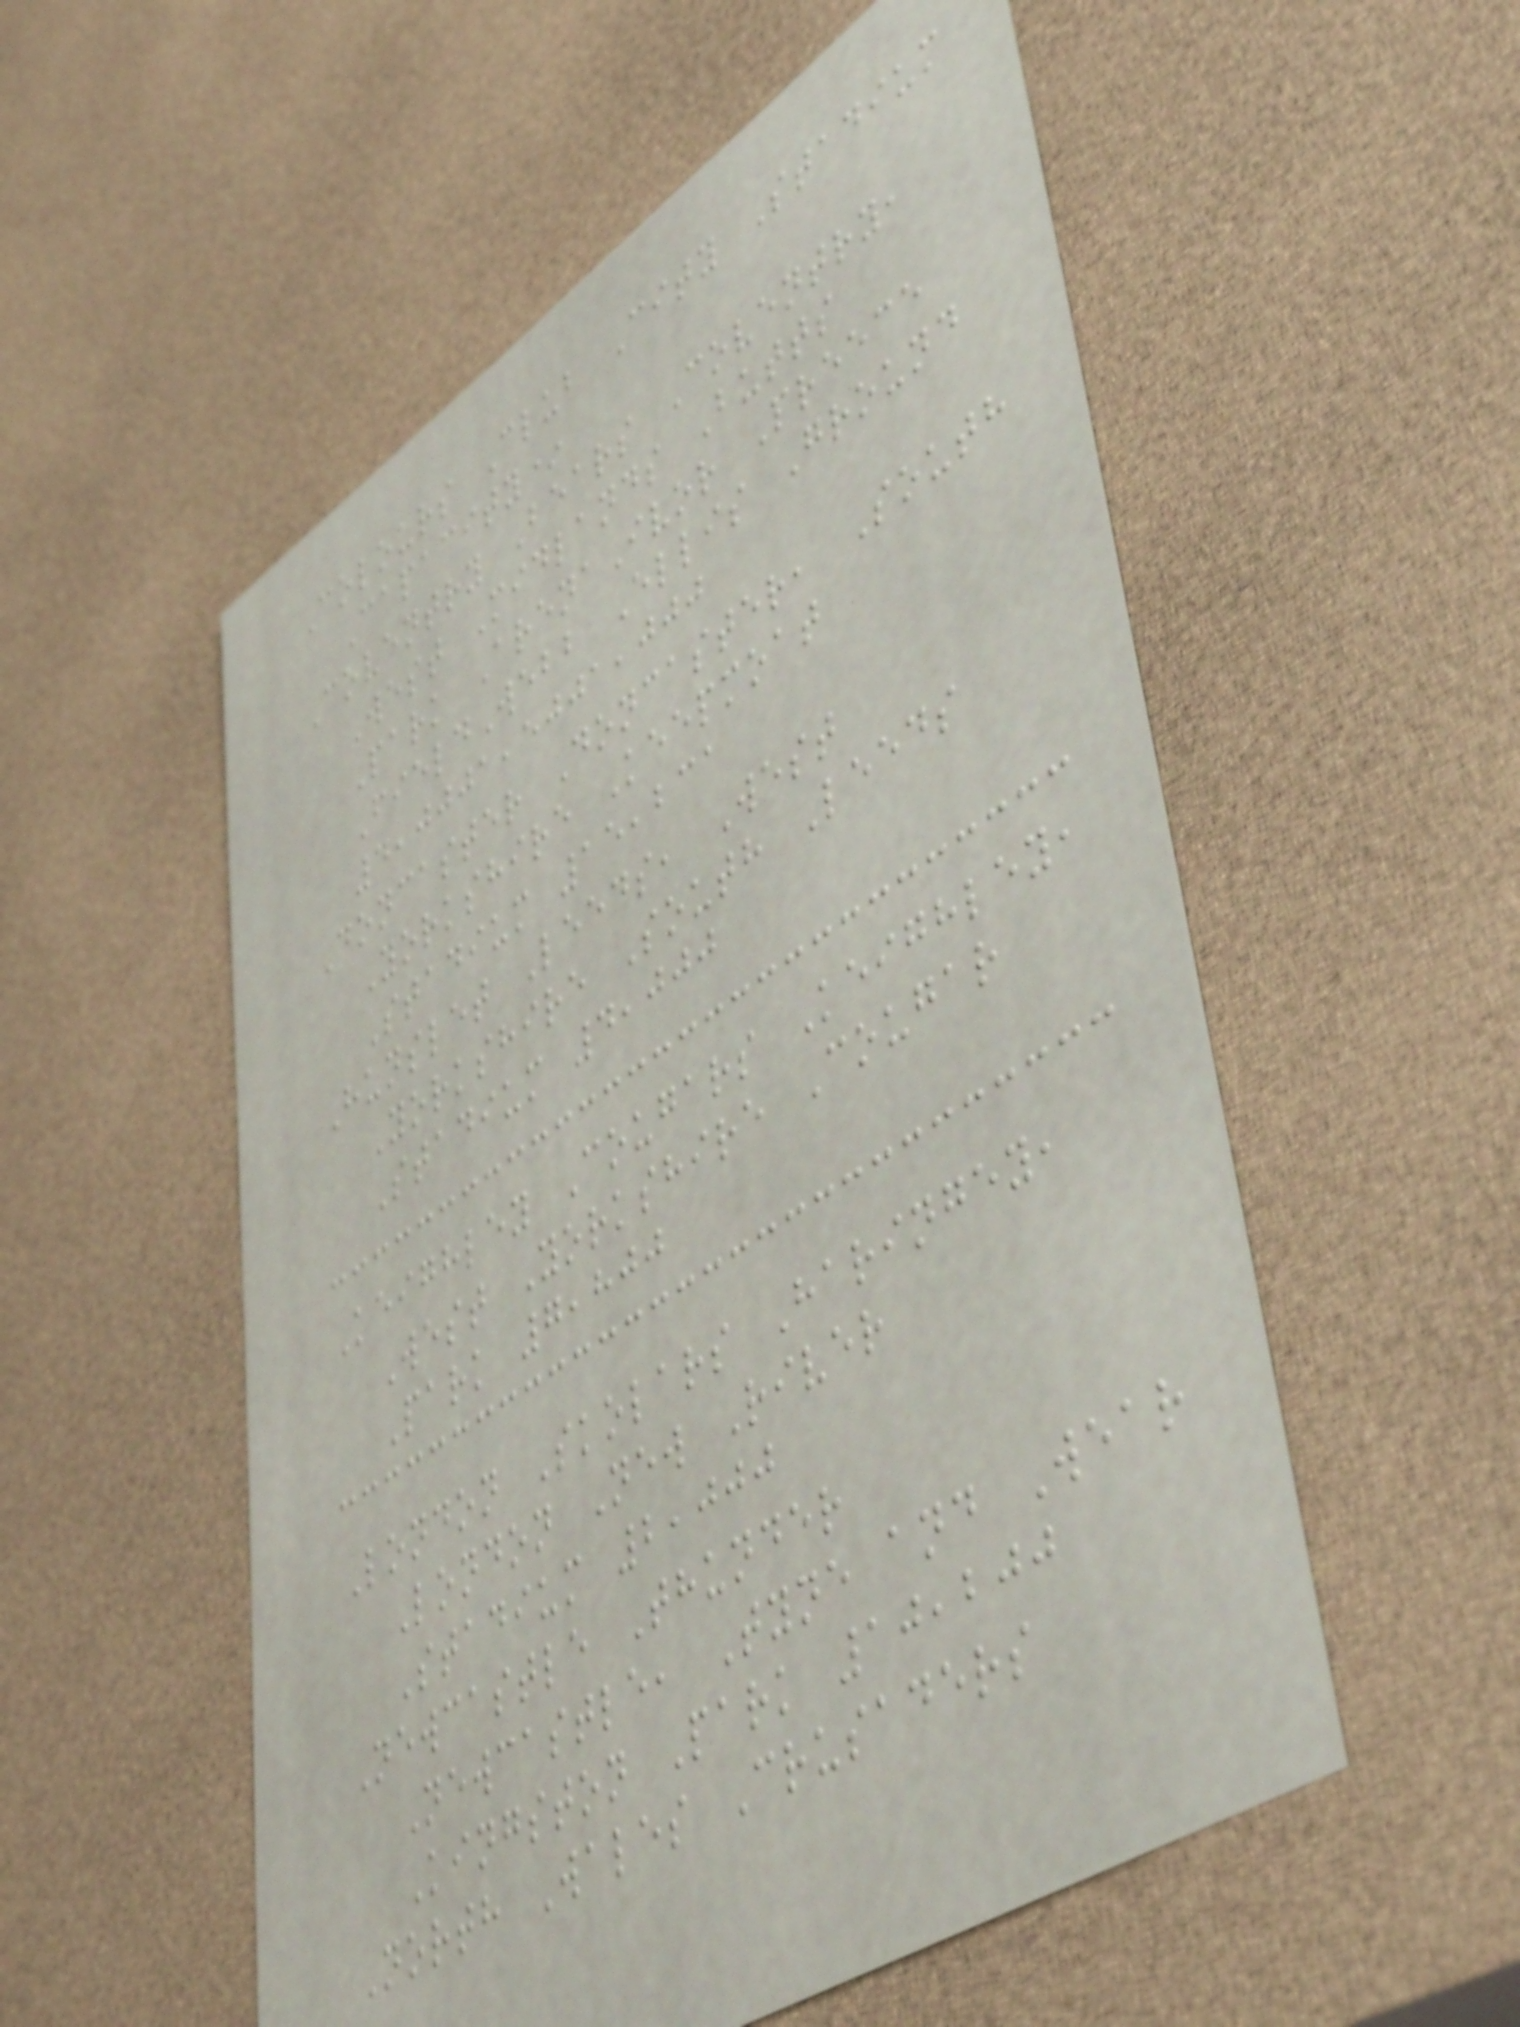Colours Club City Stadium
Capacity*
Coventry Bears Coventry,
West Midlands Butts
Park ArenaIvor Preece
FieldWebb Ellis Ground
4,0001,5001,000
Doncaster Doncaster, South
Yorkshire Keepmoat
Stadium 15,231
Hunslet Leeds, West
Yorkshire South Leeds
Stadium 4,000
Keighley Cougars Keighley,
West Yorkshire Cougar
Park 7,800
London Skolars Haringey,
London New River
Stadium 2,000
Newcastle Thunder
Newcastle, Tyne and Wear
Kingston Park 10,200
North Wales Crusaders
